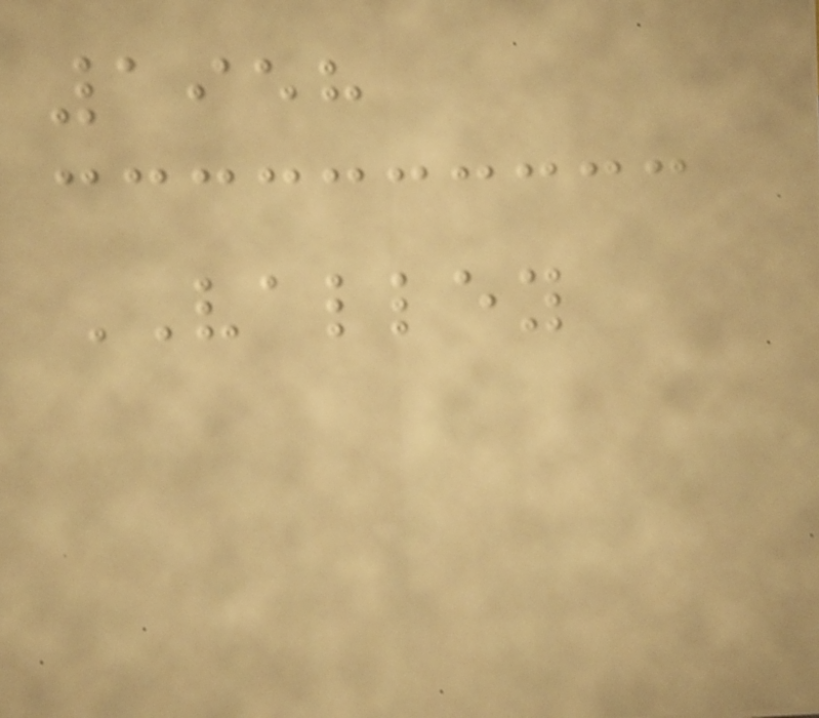1958
VALLEY
